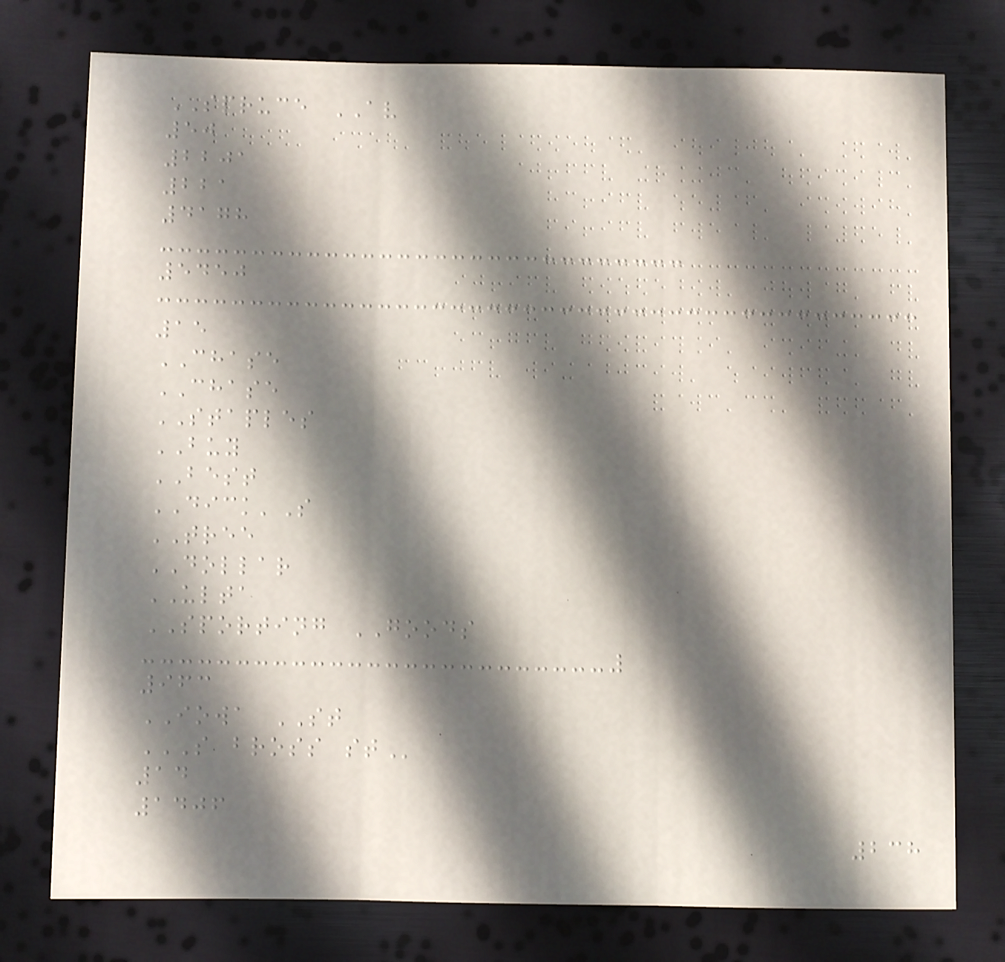SPRUCE AV
50
2201
221
4178
5450
15
CHASE
CHASE
STAPLES
BUY
BEST
DICK'S
TREE
DOLLAR
ULTA
SPORTING GOODS
963
IOWA ST
S BROSS ST
14
1406
238
